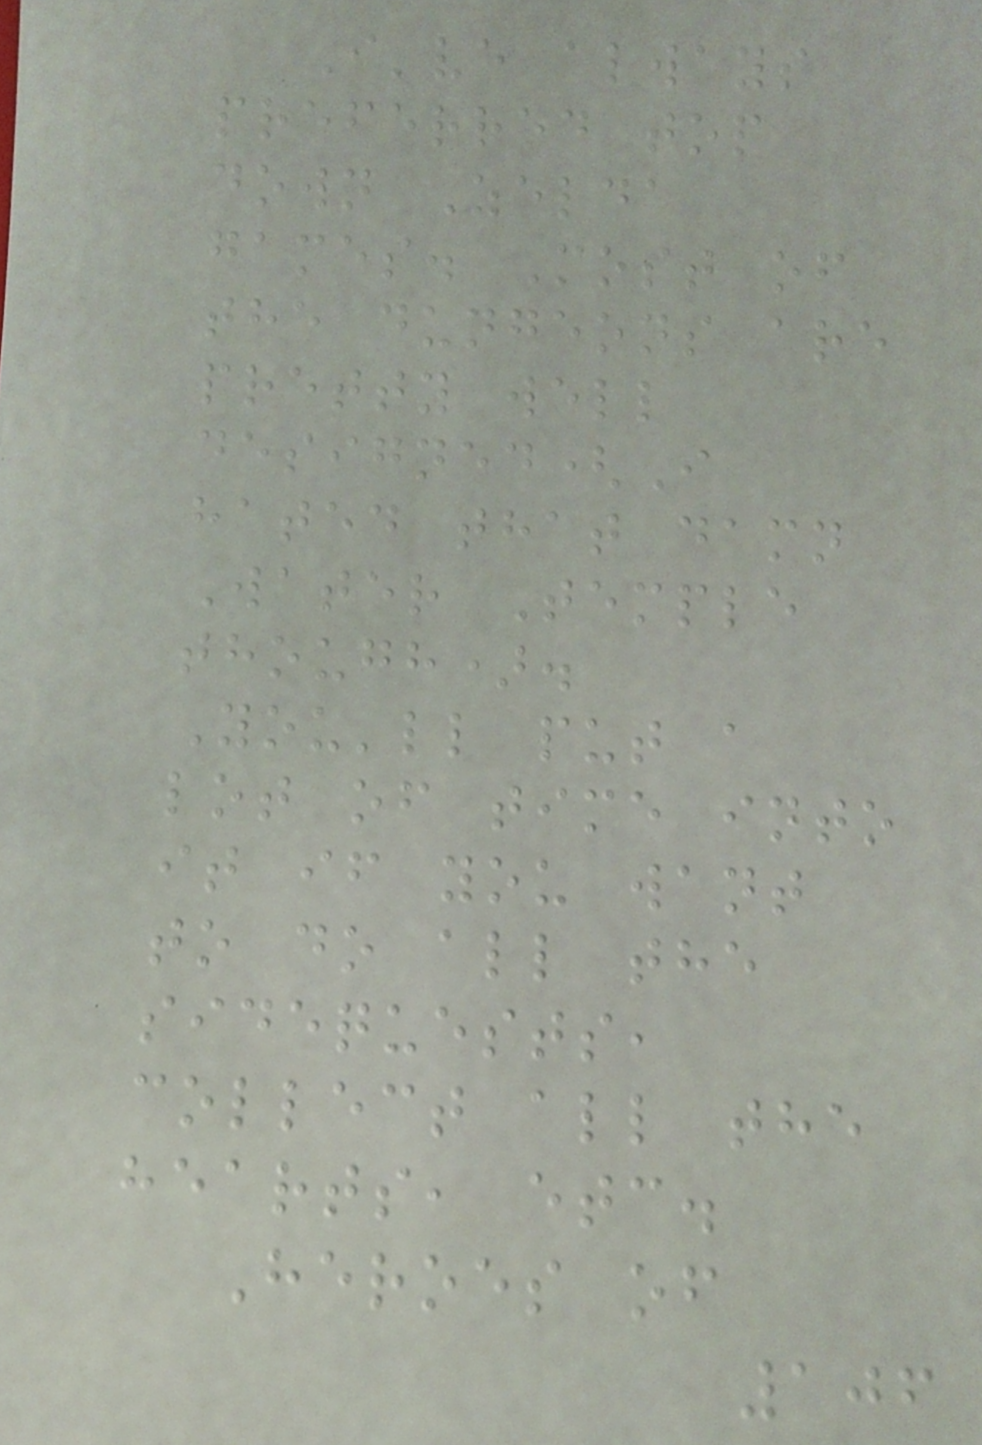I've always
preferred top
down Zelda
games. Most of
the dungeons are
pretty well
designed(I
hated that damn
Water Temple
though).
You'll put a
lot of time into
it if you want
to do all the
sidequests,
collect all the
hearts, etc.
Heroes of
106
